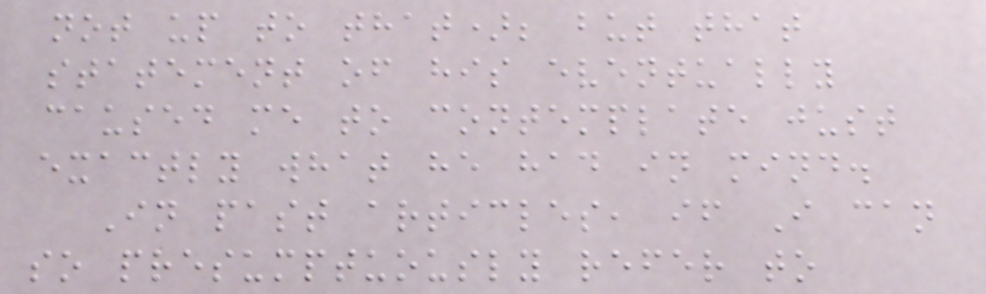not up to that); but that
statement of his eventually
caused me to contemplate just
exactly what he had in mind.
In past articles, if I can
so presumptuously refer to
